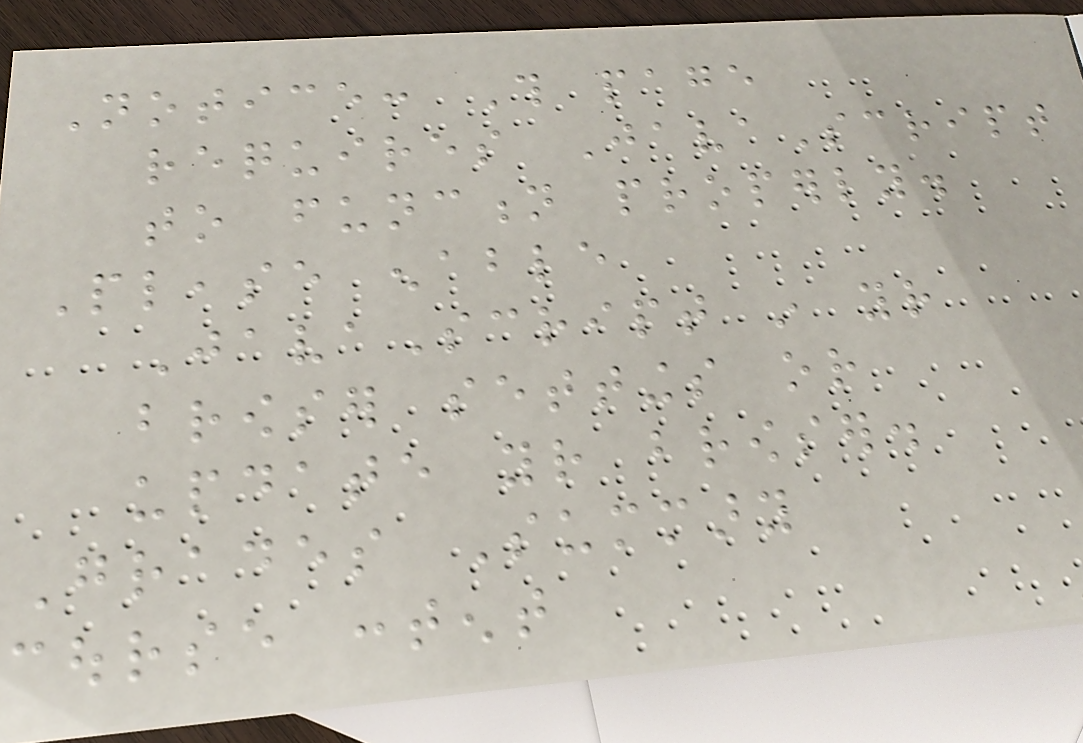Notice: This page
requires JavaScript
to function properly.
Please enable
JavaScript in your
browser settings or
update your browser.
Grades Summary
course content
